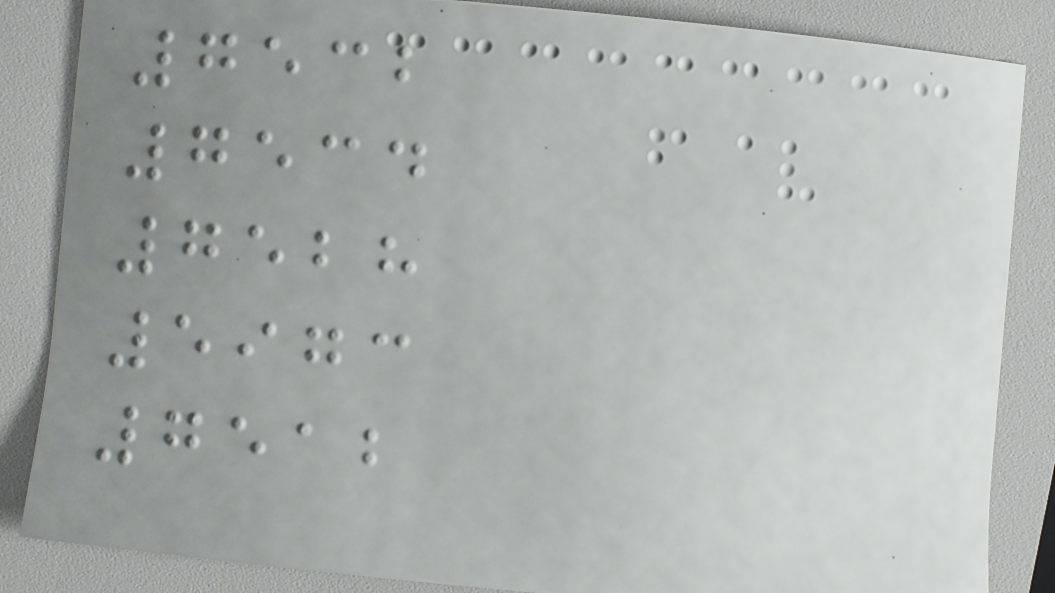7532
7534
7528
5973
7512
